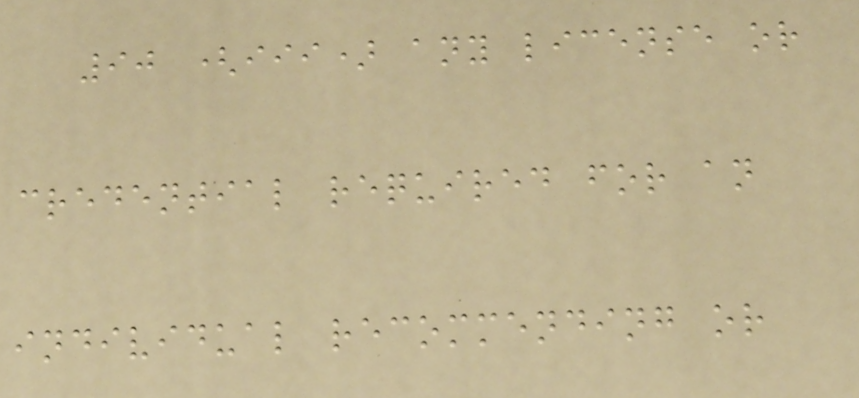90 (iii) any license or
credential required for an
individual recommending or
